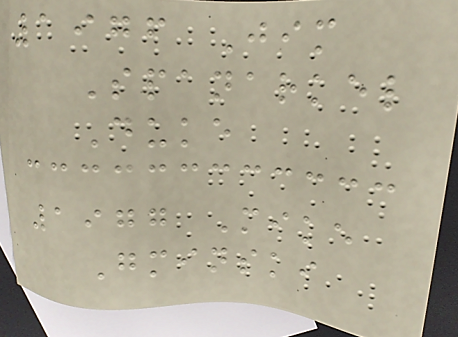1976 Jim
Spanarkel
Duke
1977 Mike
Gminski
